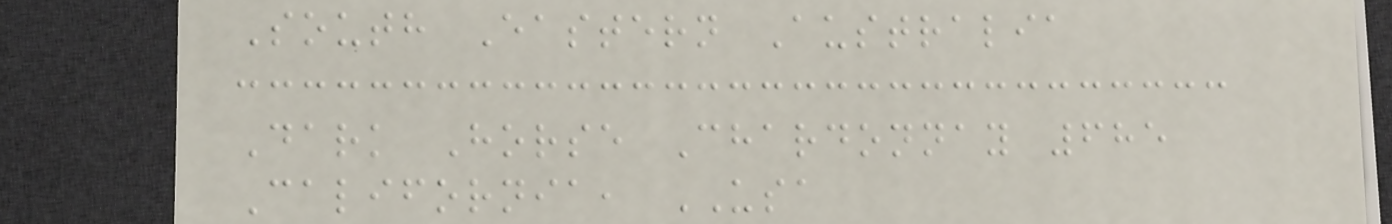South Eastern Australia
Dark Horse Chardonnay 685
California, USA
